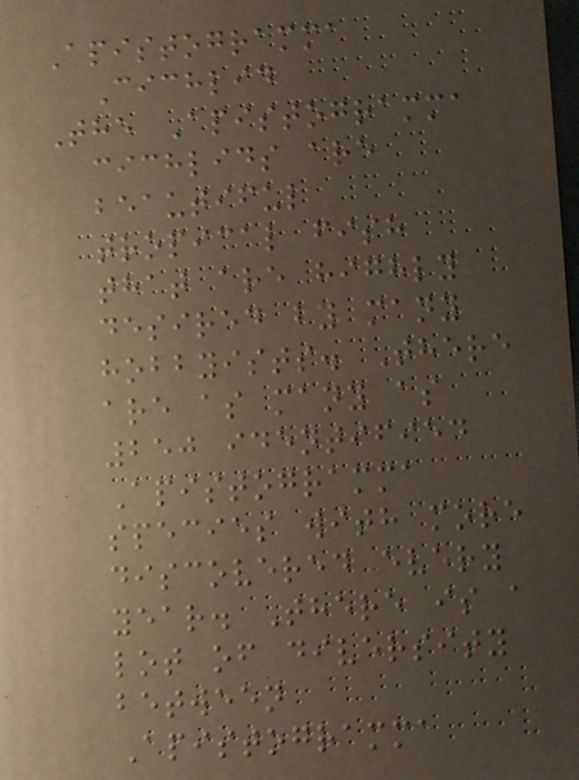Apistogramma
Cichlid
The Apistogramma
cichlids are
beautiful
tropical fish
that are highly
desired by many
hobbyists. There
are as many as
250 identified
Apistogramma
species with more
discovered every
year. There is a
lot of diversity
between
Apistogramma
